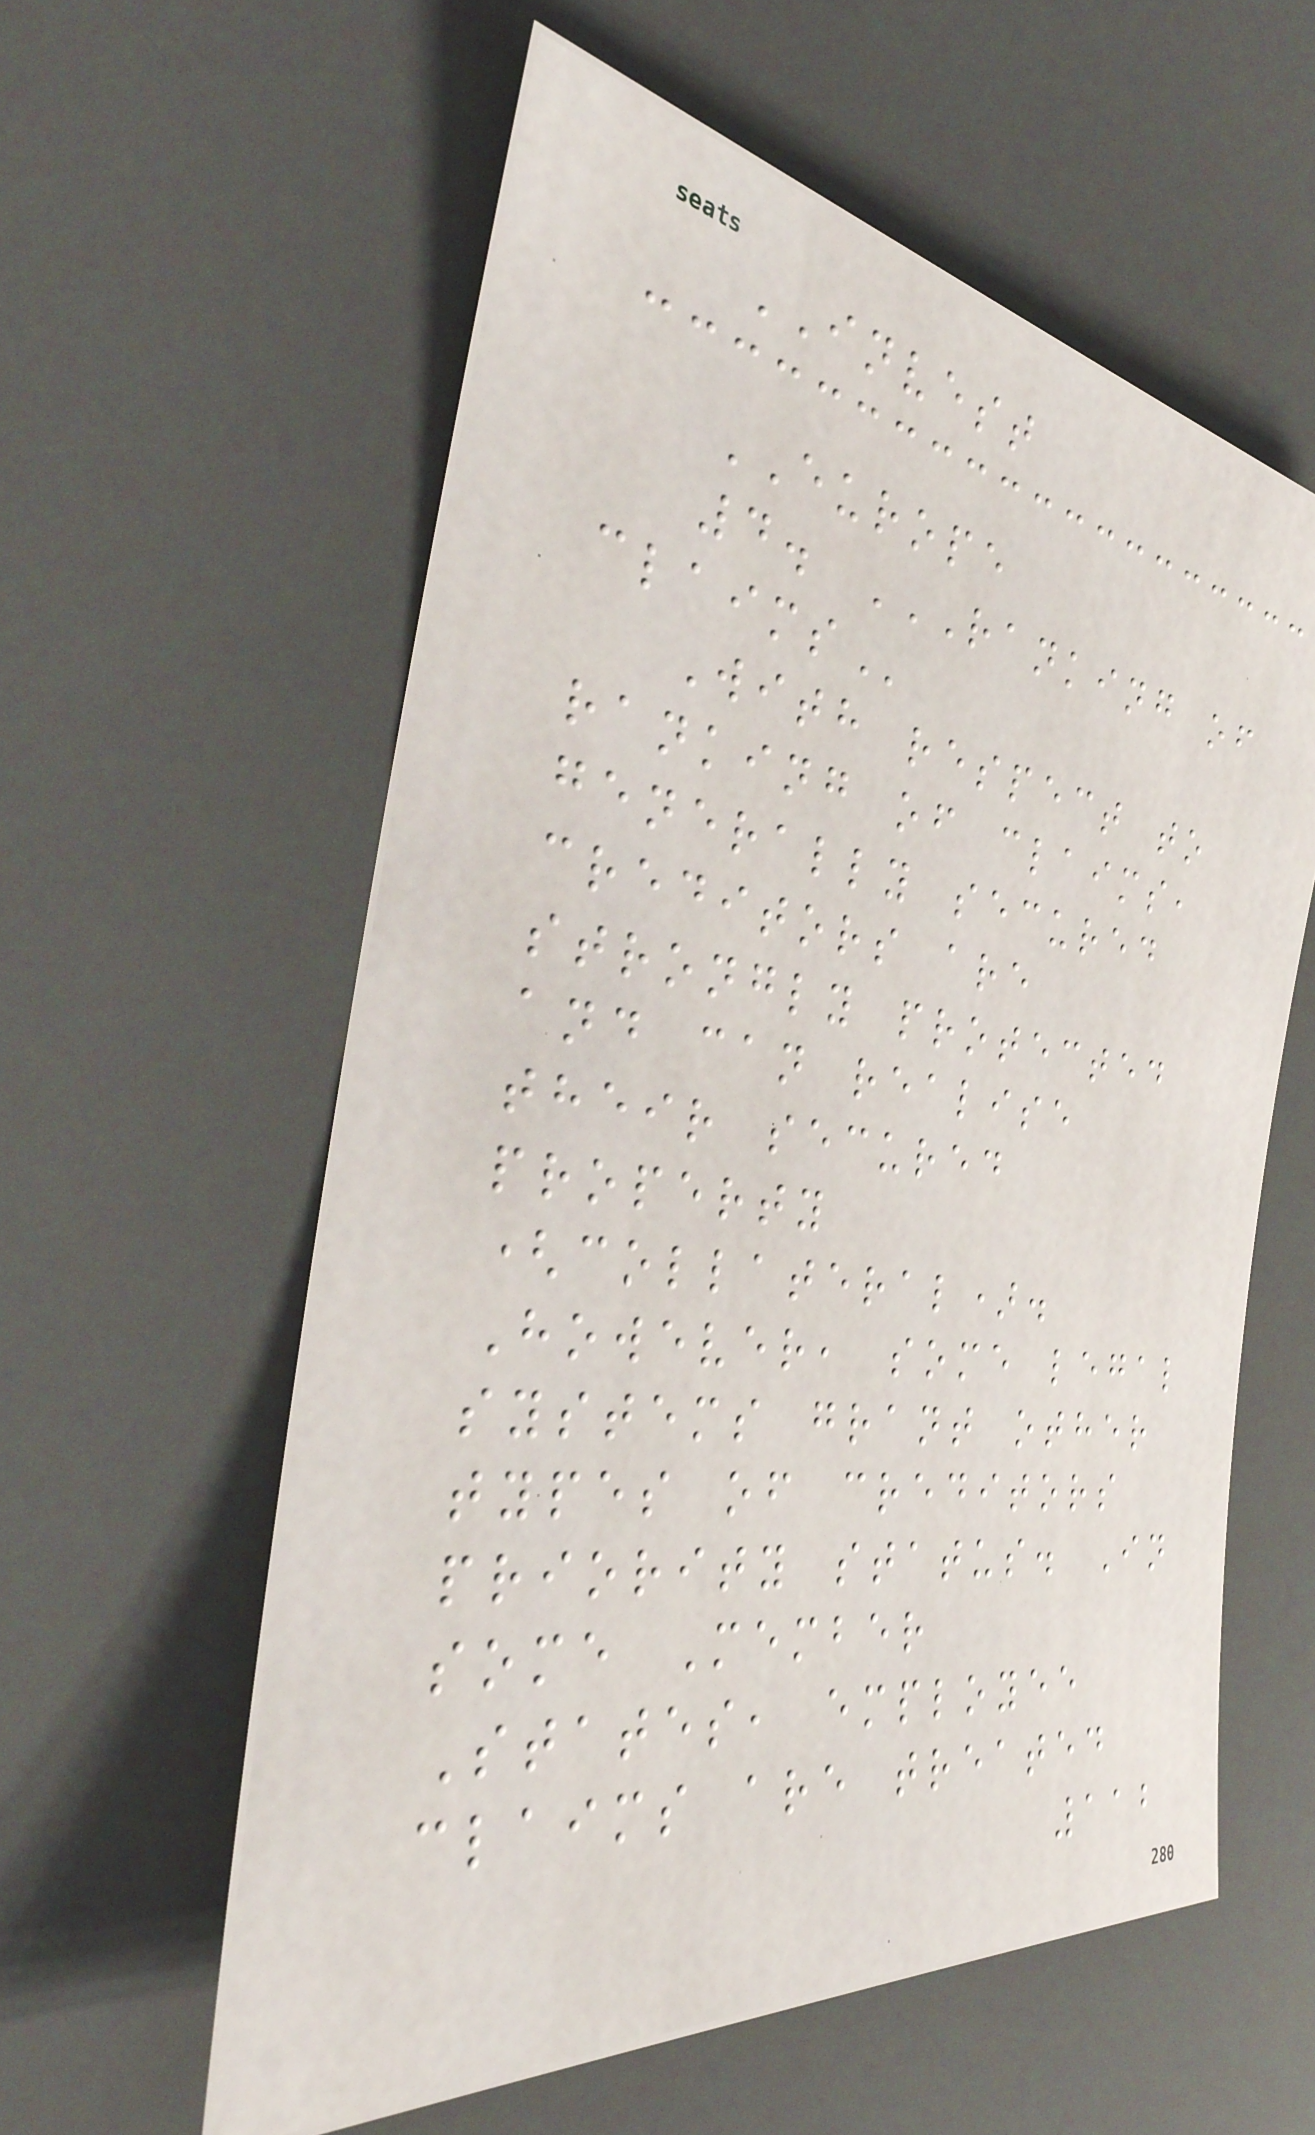INVEST
EUROPE
4. RANKING OF
CLAIMS
With respect to
ranking of claims,
generally secured
creditors are
strongly protected
and can realise
their secured
property
(collateral).
However, some legal
systems grant other
types of creditors
priority status. In
some Member
States, employee
claims are treated
112
